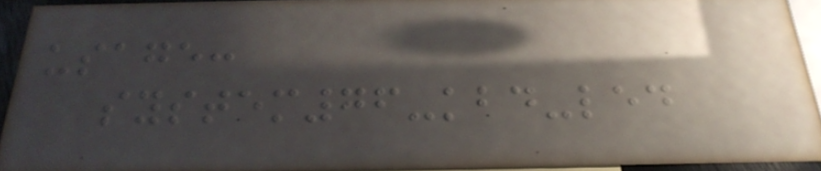usage:
system76-kbd-led
